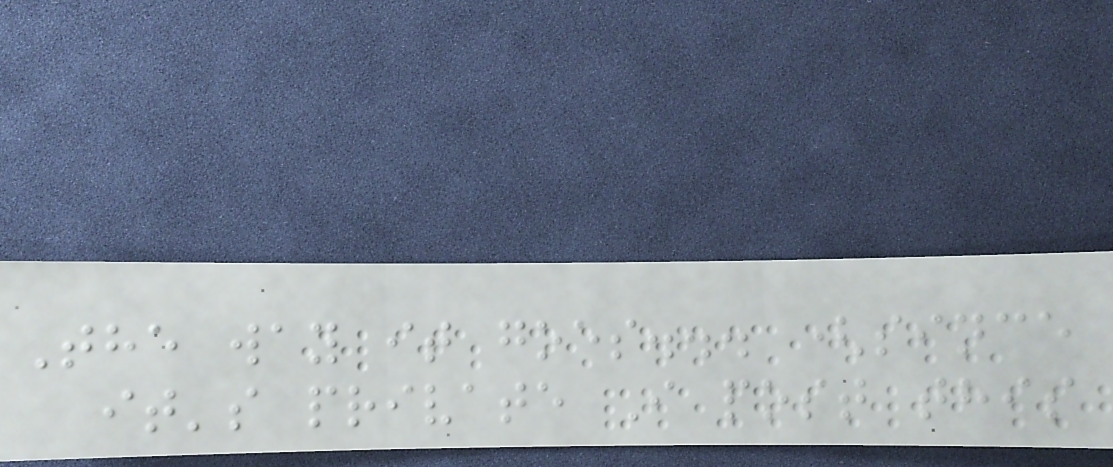The way it goes... (since
it's private I post this
